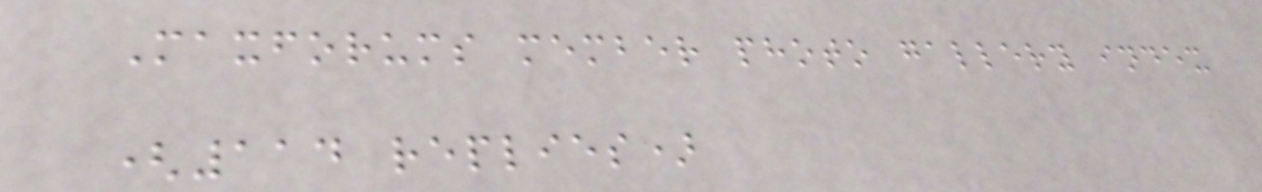Maxforums member photo gallery index
(114 replies)
